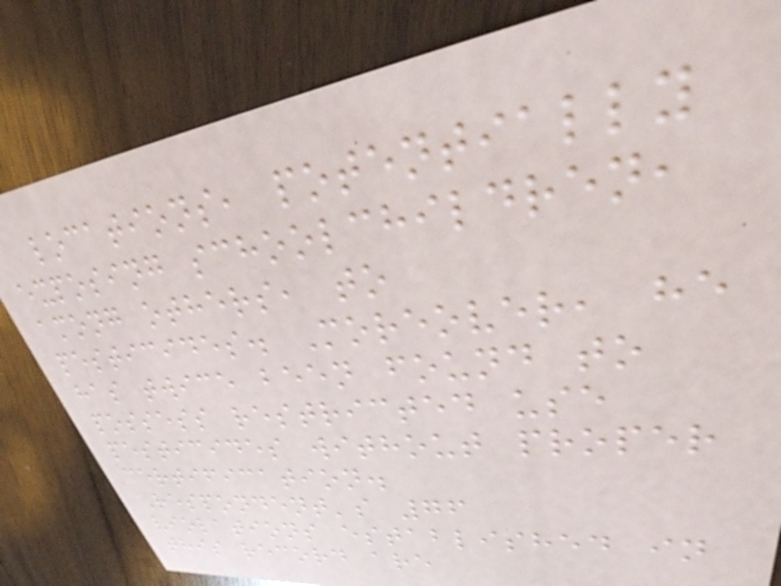locations, potentially
exposing schoolchildren,
among others, to
pesticides. Moreover, he
has twice been found to
possess restricted use
pesticides without proper
certification.
Respondent's 76
violations established in
this record are
